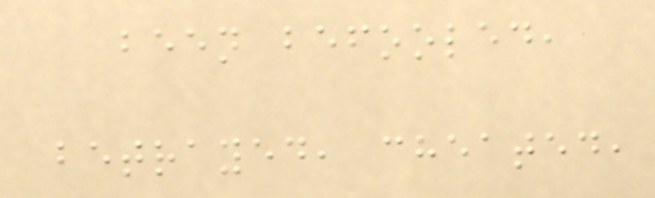been befooled,
betrayed, cheated,
